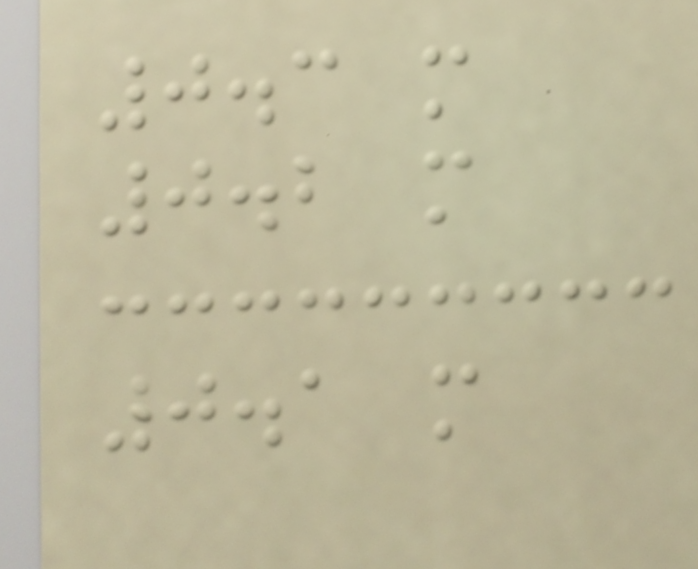0.3 m
0.2 m
0.1 m
